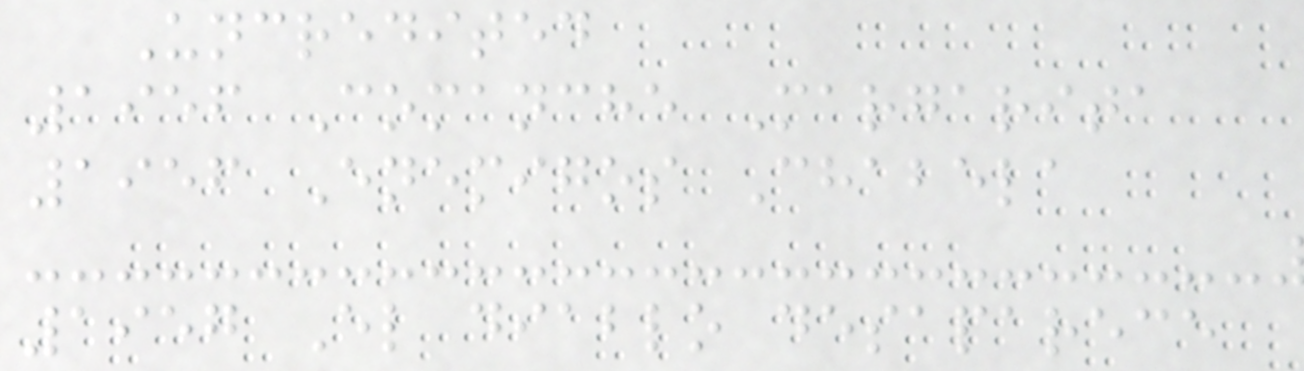Uncredited
1956 Comanche Margarita
1956 Enemigos Chabela
1957 El diablo desaparece
